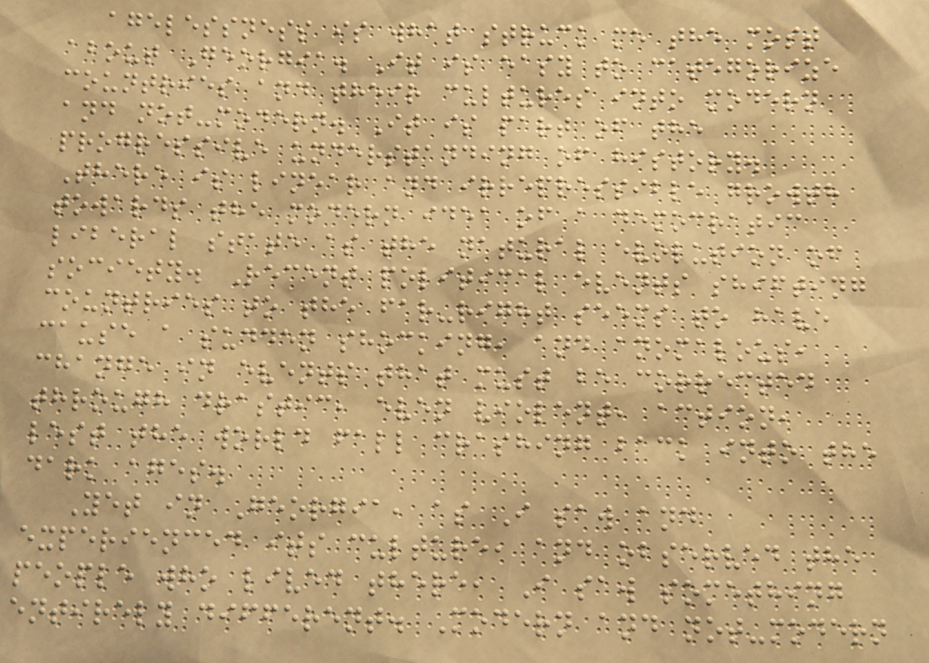agelessness is what struck me the most
about Georgia. It is easy to categorize
countries and their cultures into modern
and not-modern. It is part of the
progressive understanding of history.
There is linear and irrepressible growth
towards the modern idea of a democratic
liberal state as the natural evolution of
society. Recent political events shifting
countries to the far-right seems to have
cause a sudden shocking, and anomalous,
change in events that must be corrected
through drastic, even violent, action,
lest the world fall crashing back into the
dark ages.
Yet in Georgia, as I saw and
experienced its culture, and observed the
people who lived there, I saw something
entirely different. Modern and not-modern
